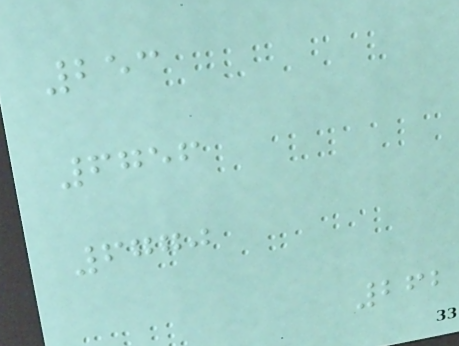253
6756
6770
262
